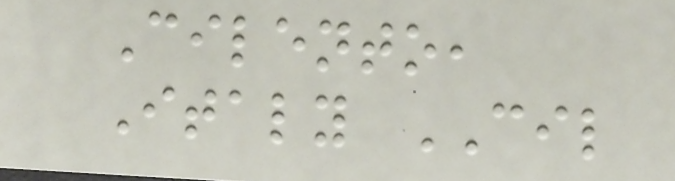Cilento,
Italy CIL
